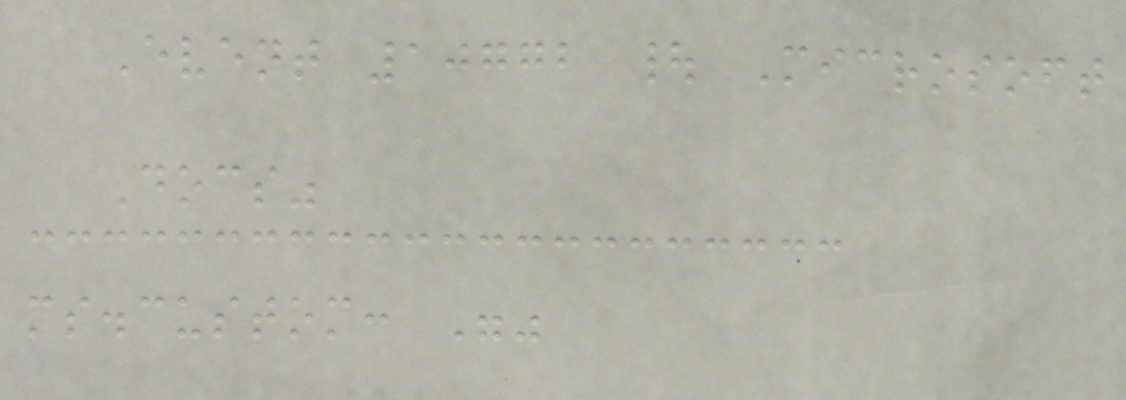Event 10772 | Microsoft
Docs"
ms.custom: ""
